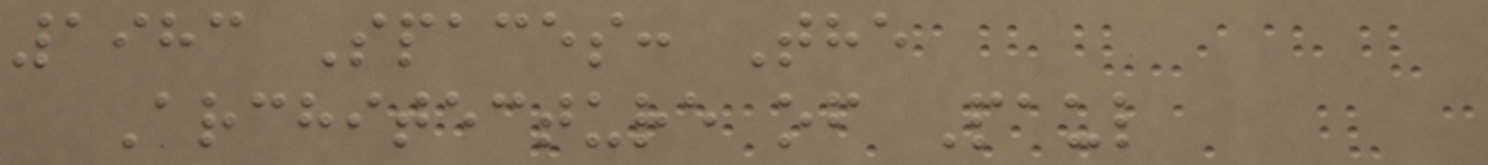1983 Spaces: The
Architecture of Paul
